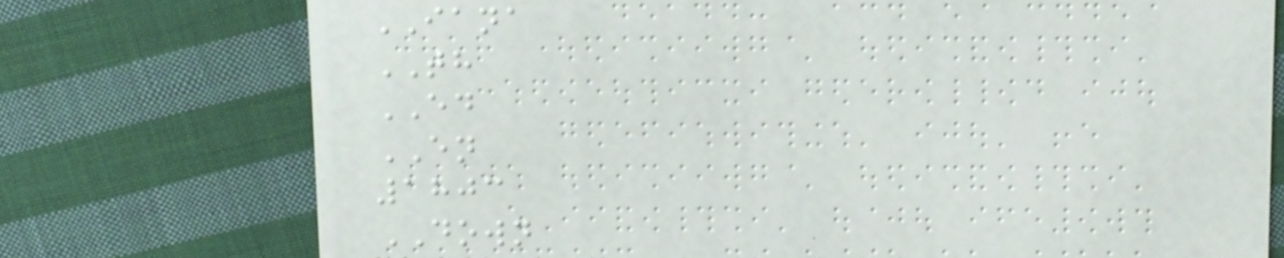IANA
TH
ED
EN
1803
DOWN
